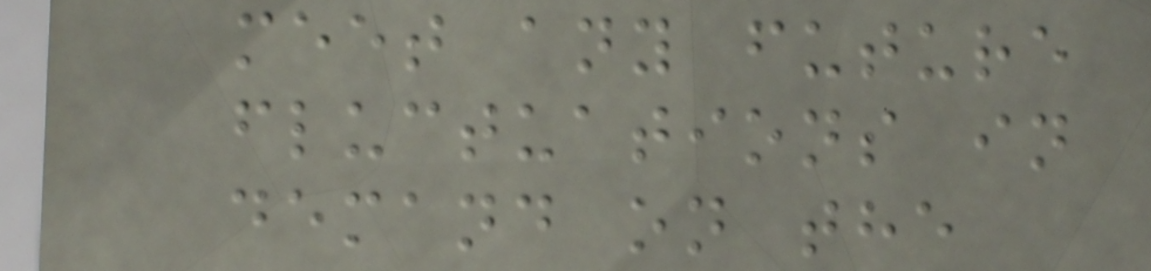meet any future
fluctuations in
demand on the
